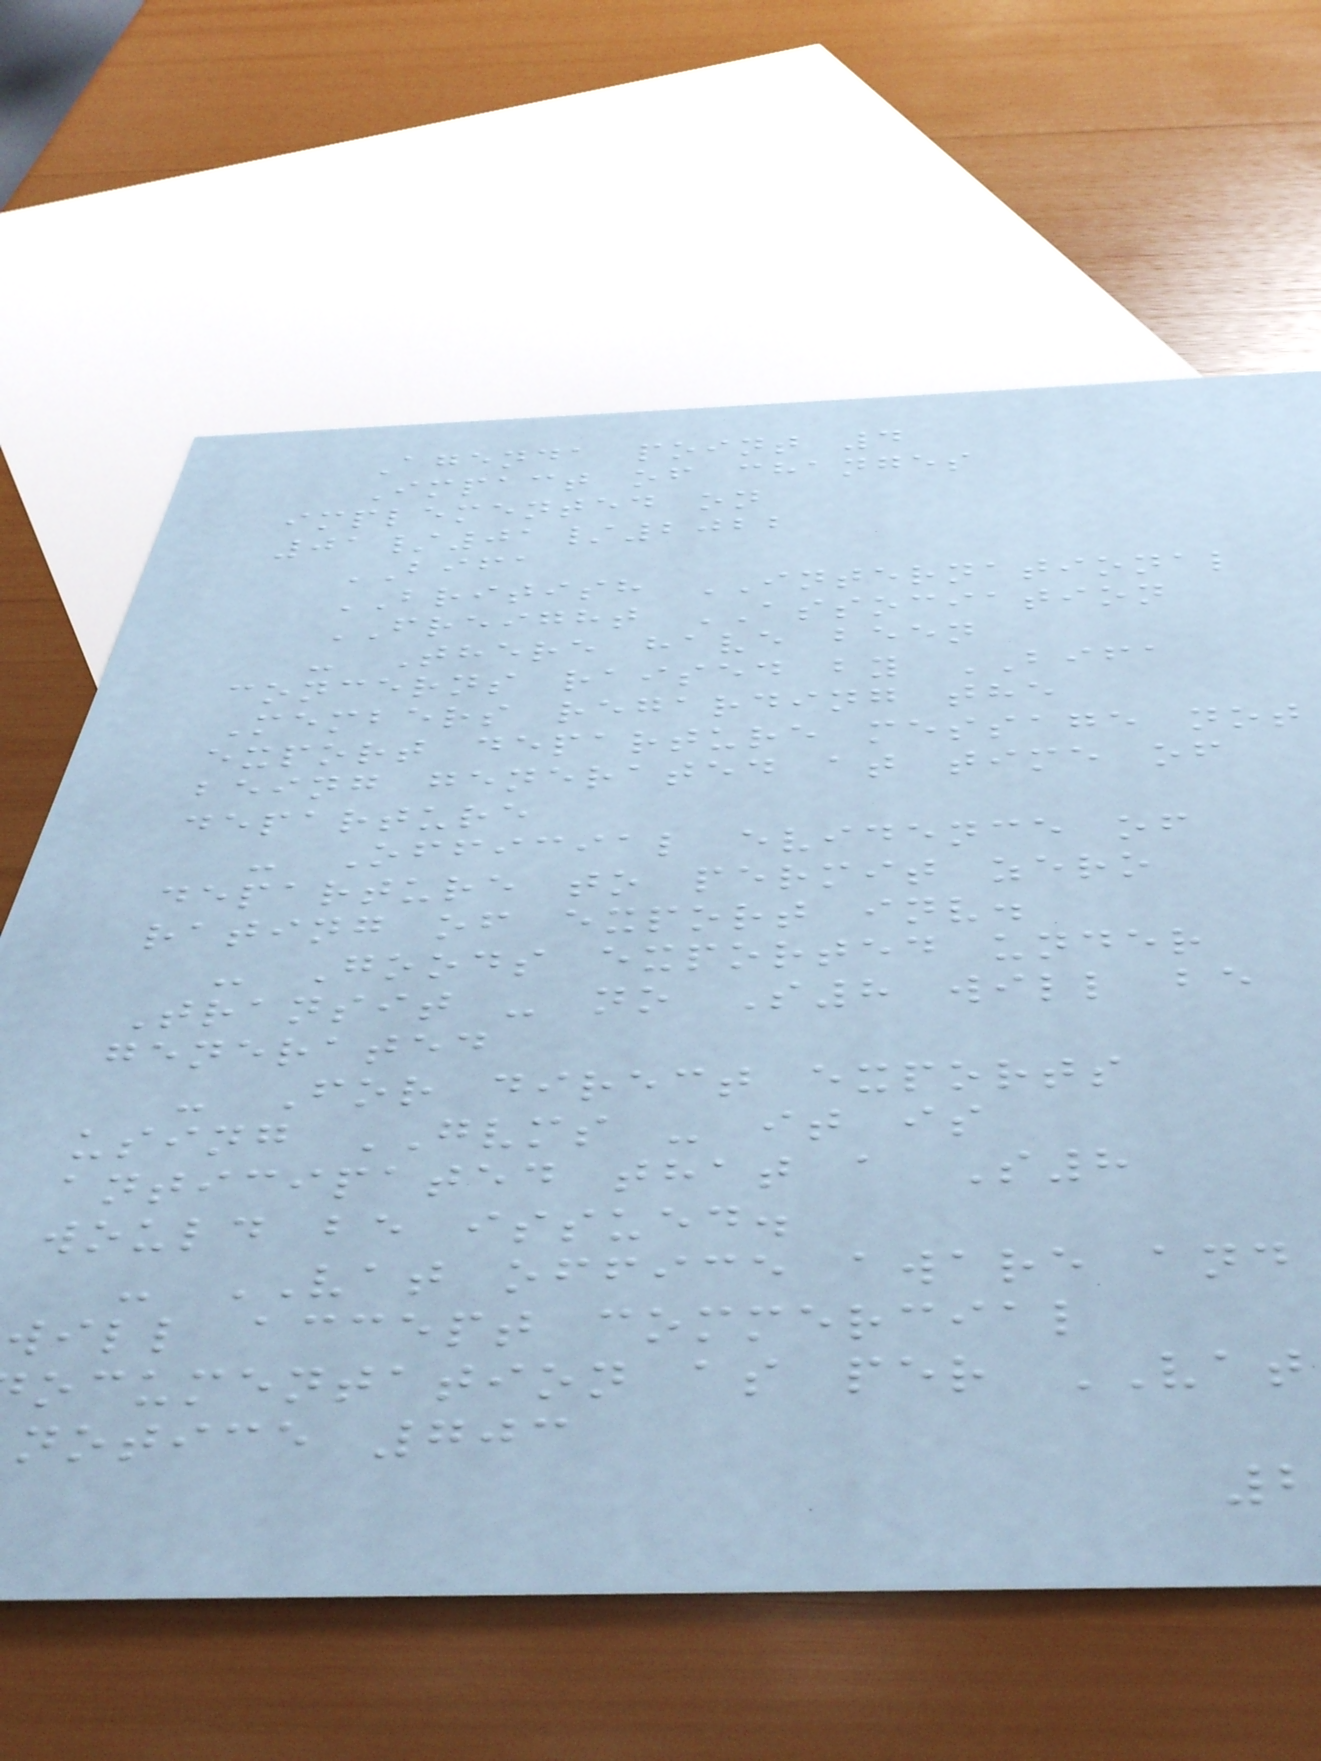Agenda point 4
Impact of changes
implemented on
01/01/2022
BIFA
BRITISH INTERNATIONAL
FREIGHT ASSOCIATION
- There have been
concerns raised by BIFA
Members regarding the
export departure message not
being generated at time of
departure
- Official evidence of
departure to permit zero
rating of export inv.
- Goods exported under
Transit - no S8 will be
generated
- For direct exports
using GVMS - it is
anticipated that a S8
would be issued.
- VAT office aware and
will accept commercial
ocumentation as per VAT
notice 703
